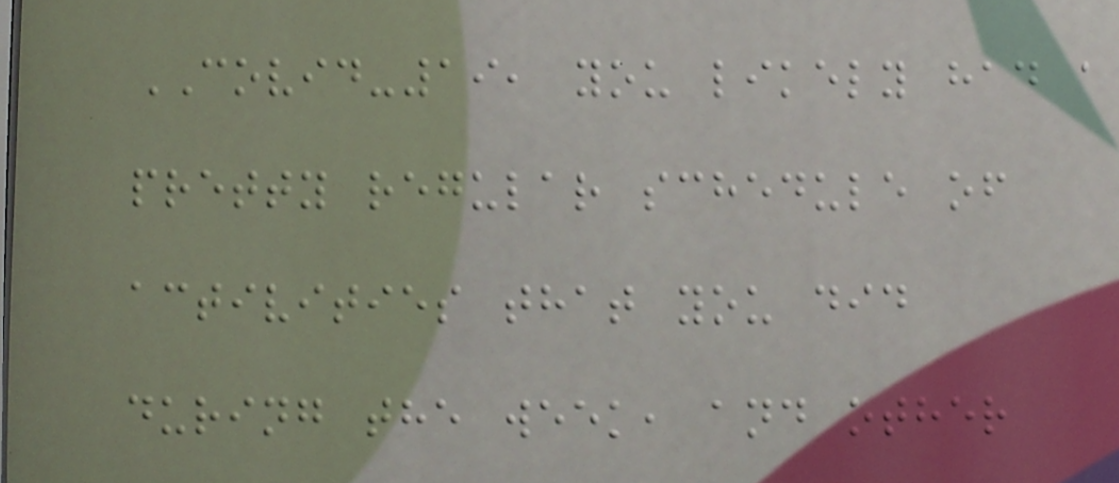COVID-19, you likely had a
pretty regular schedule of
activities that you did
during the week, and other
